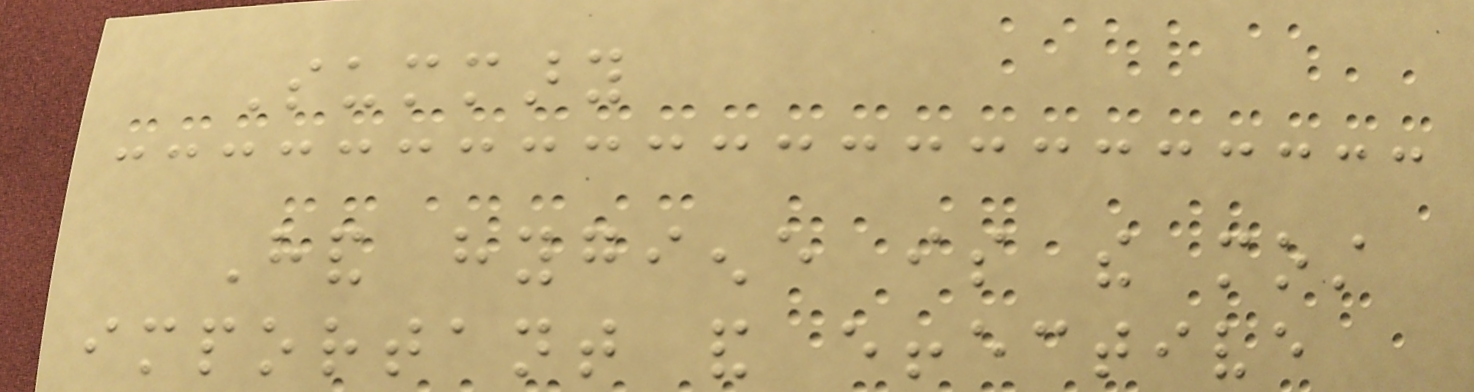Summary
Hand hygiene is the most
important and effective
